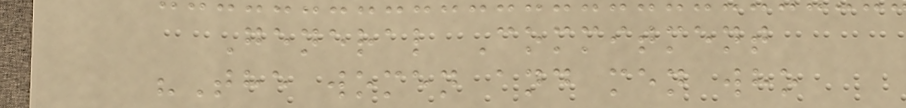General Commitment
"The women and men who
